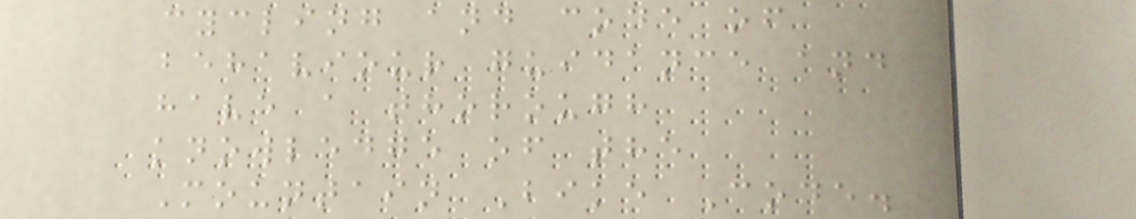cycling and code of
behaviour guidance and
have a thorough
knowledge of the
Mountain Bike Code.
